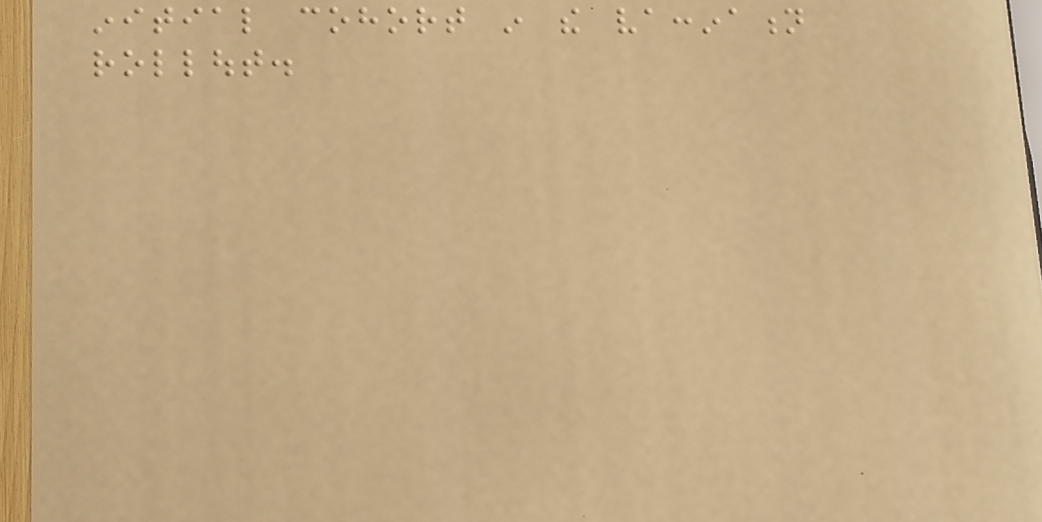initial cohort in the vaccination
rollout.
